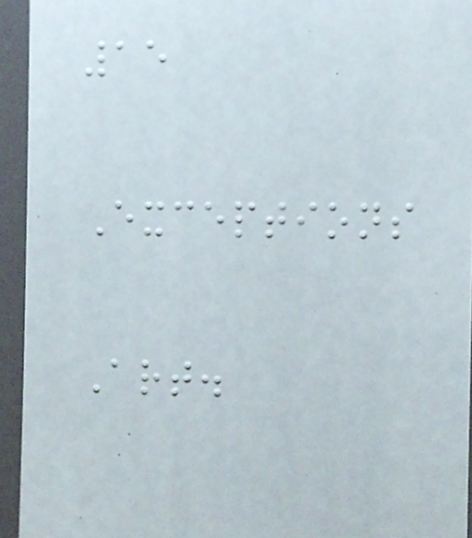15
Exceptions
Art.
